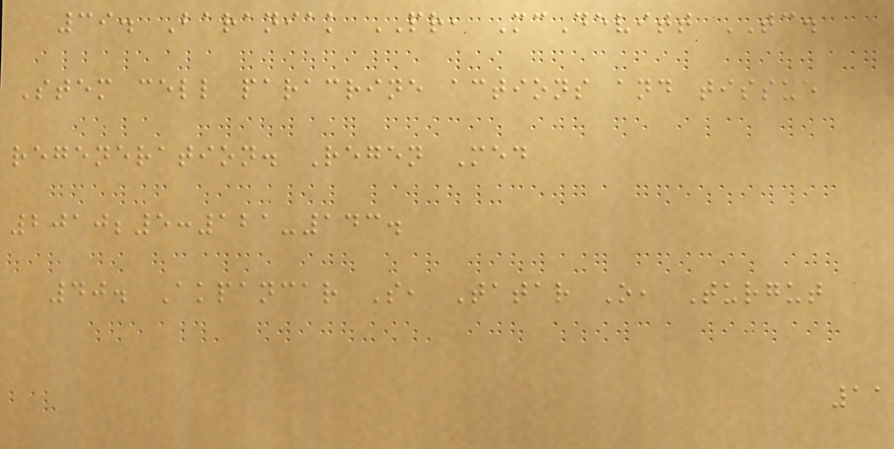39. Baraniak PR, McDevitt TC.
Stem cell paracrine actions and tissue
regeneration. Regen Med
2010;5:121-143.
40. Akpancar S, Tatar O, Turgut
11
